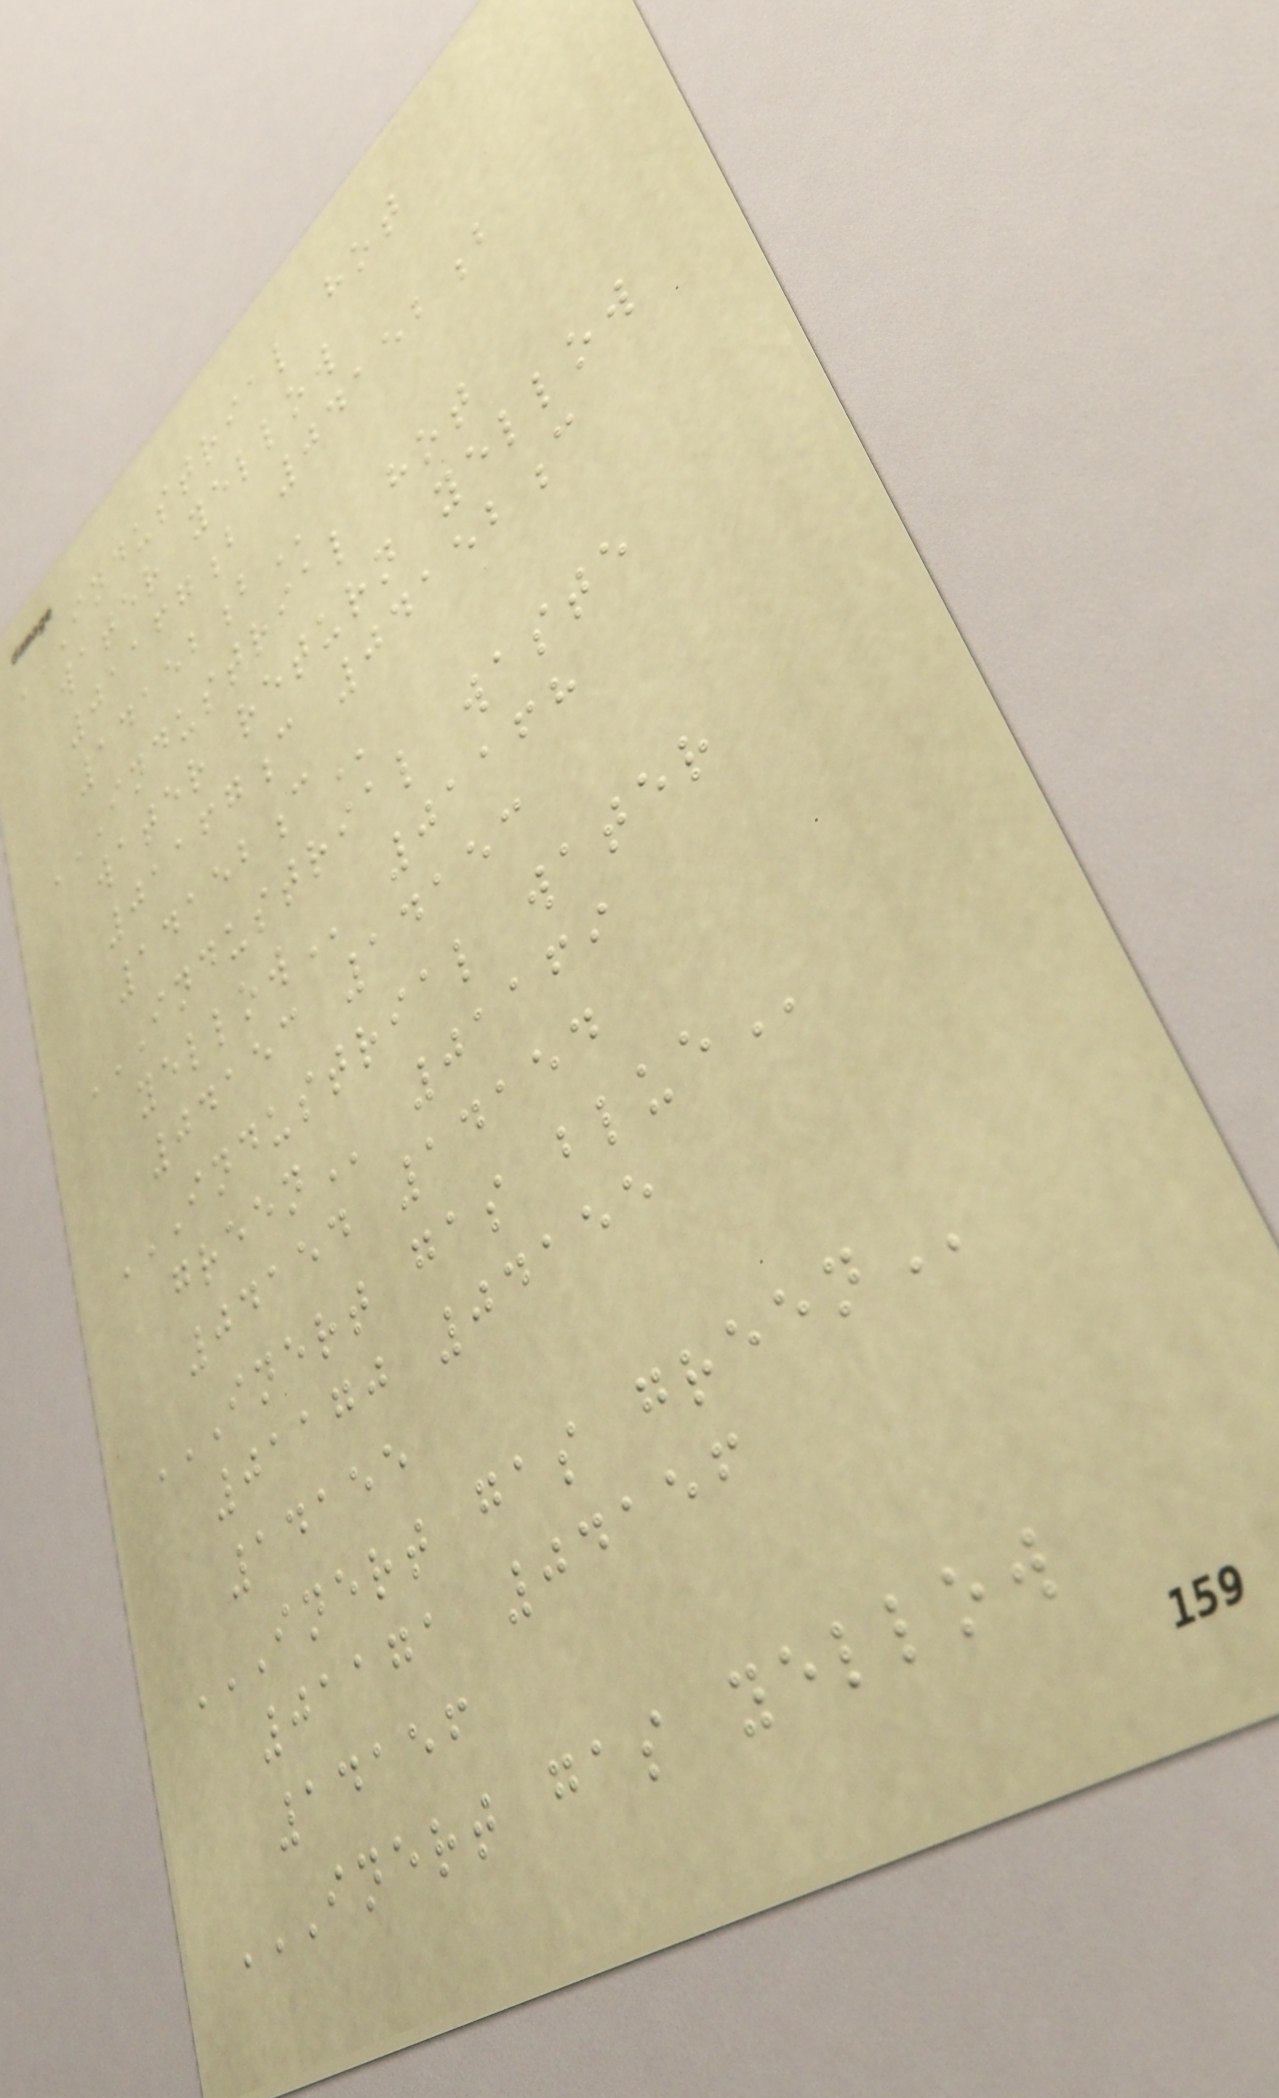INDUSTRIAL HOT
WATER YELLOW
01167B 04152B
14152B
INDUSTRIAL HOT
WATER RETURN YELLOW
01167C 04152C
14152C
INDUSTRIAL WASTE
YELLOW 01168
04153 14153
INDUSTRIAL WATER
GREEN 01169
04154 14154
INERT GAS BLUE
01170 04155
14155
INERT GAS GREEN
01171 04156
14156
INERT GAS YELLOW
